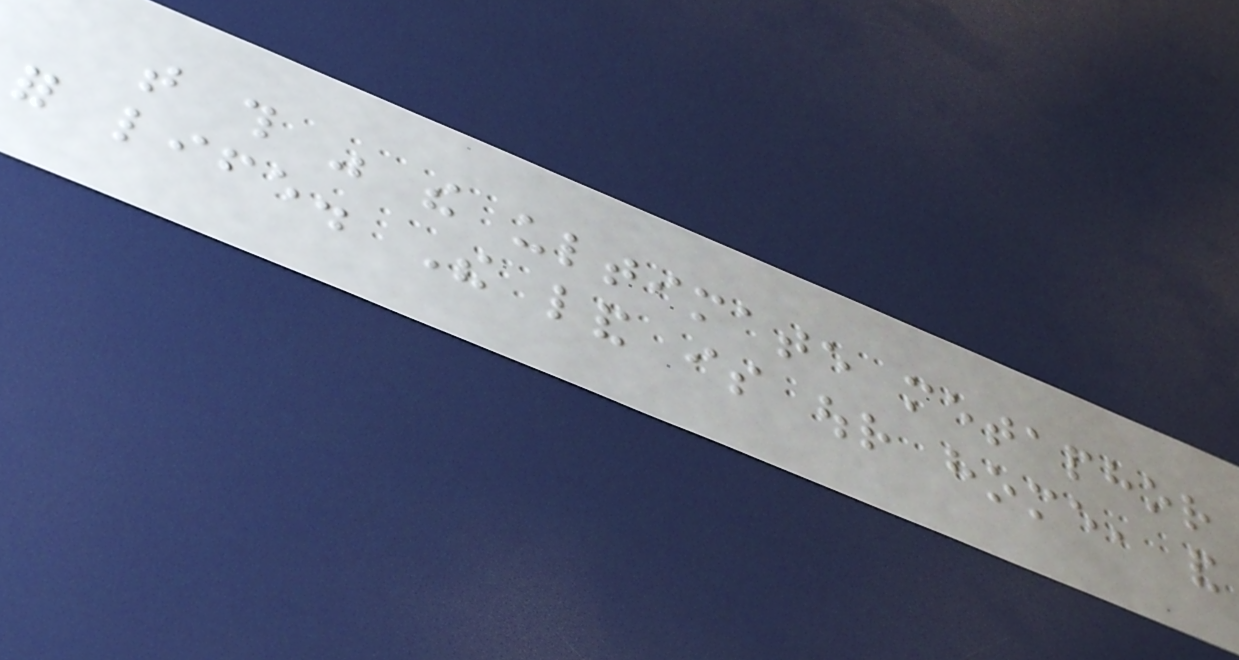that this was the ultimate metaphor
for life. The land is our home, and
